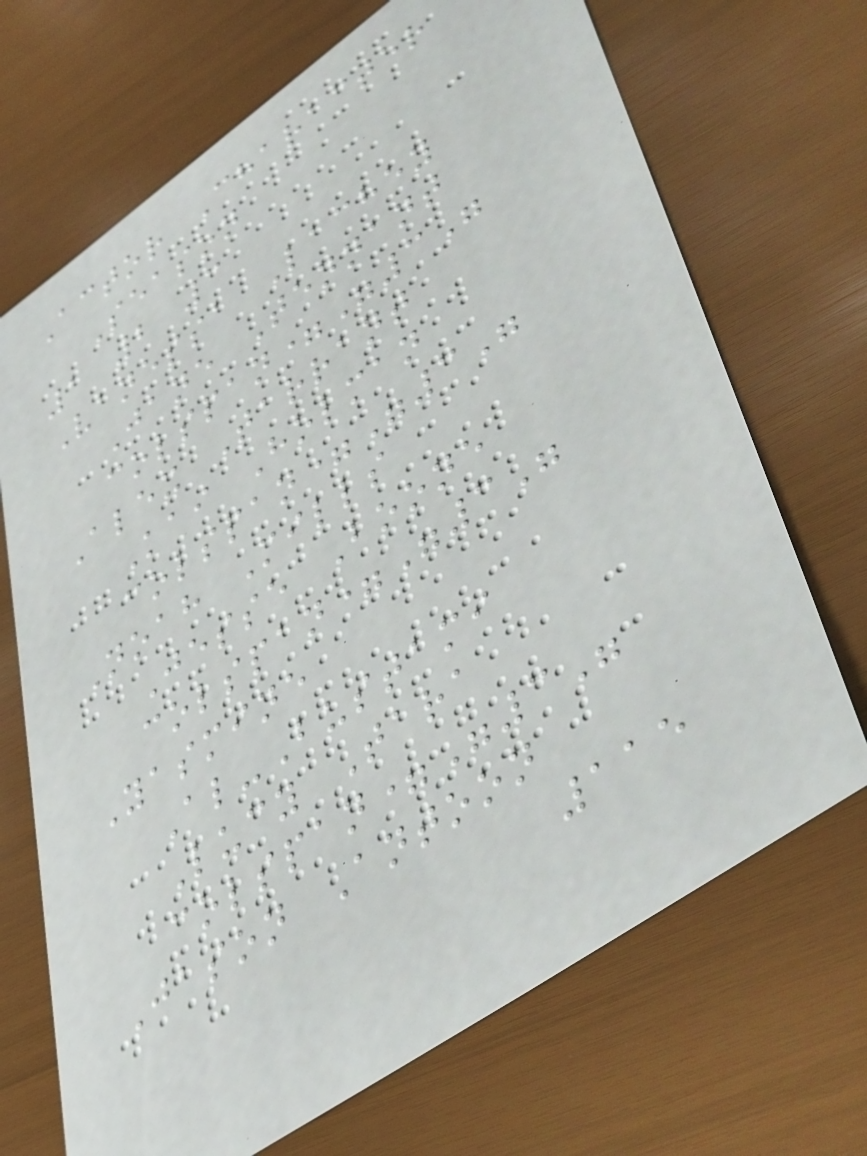Actor Character
Season
1 2 3
Vanessa Lachey
Jane Tennant
colspan="3"
Alex Tarrant
Kai Holman
colspan="3"
Noah Mills
Jesse Boone
colspan="3"
Yasmine
Al-Bustami
Lucy Tara
colspan="3"
Jason Antoon
115
